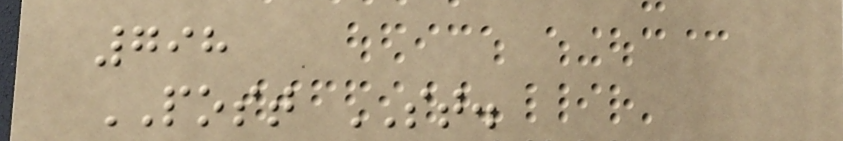798
POST ST.
